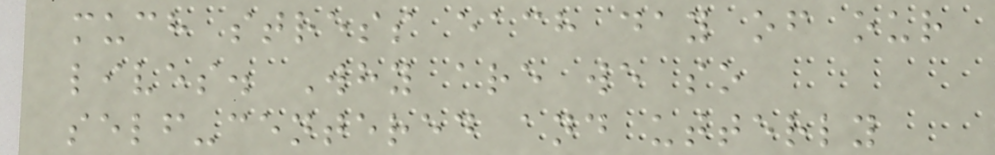much stress each day of our
lives. Why are we so
self-centered and utterly
